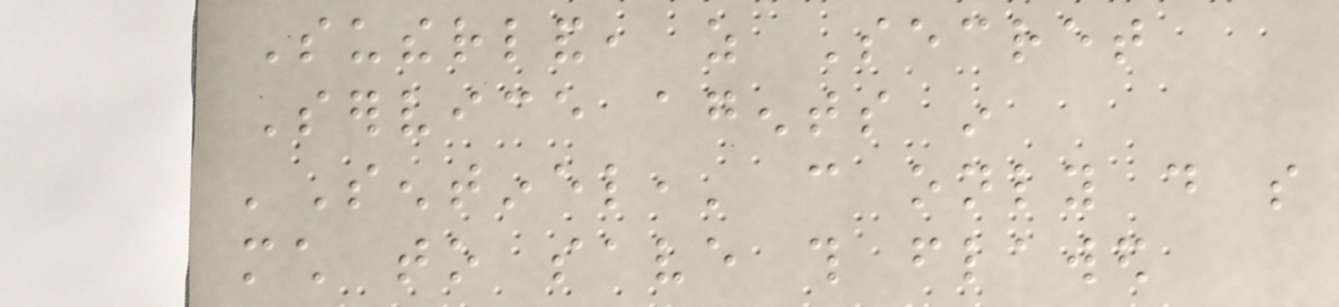Sutherland, as Secret
Service agents in
'Sentinel,' can only do so
much to save this flawed
